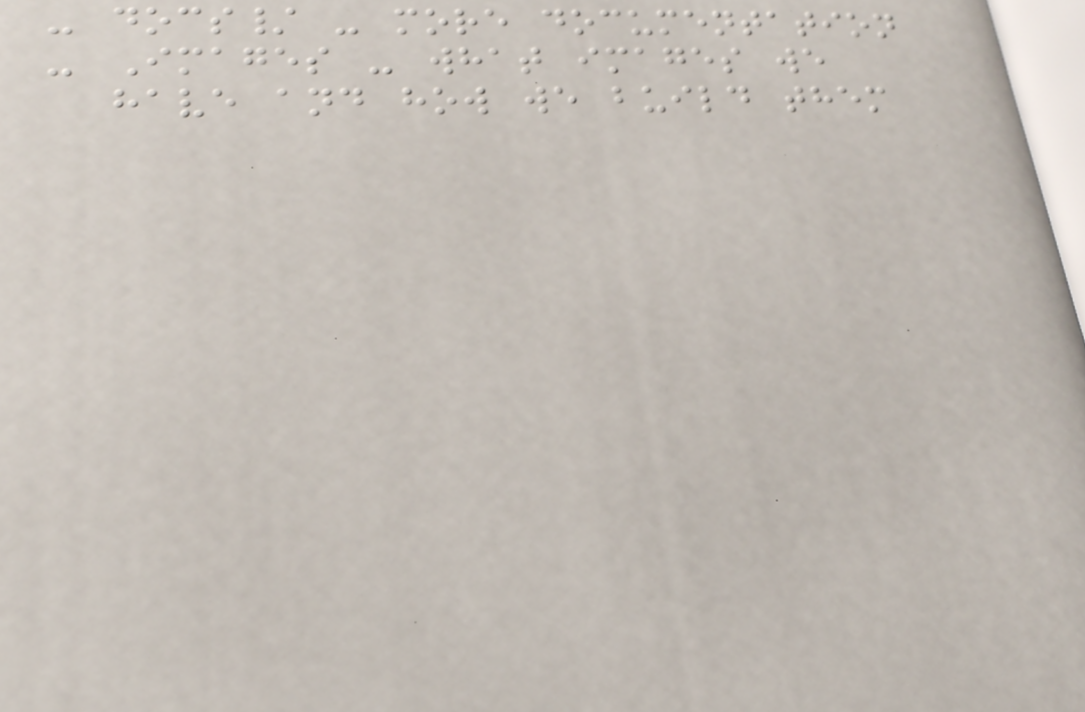- docs/ - more documentation
- Images - what images we
have and how we build them
